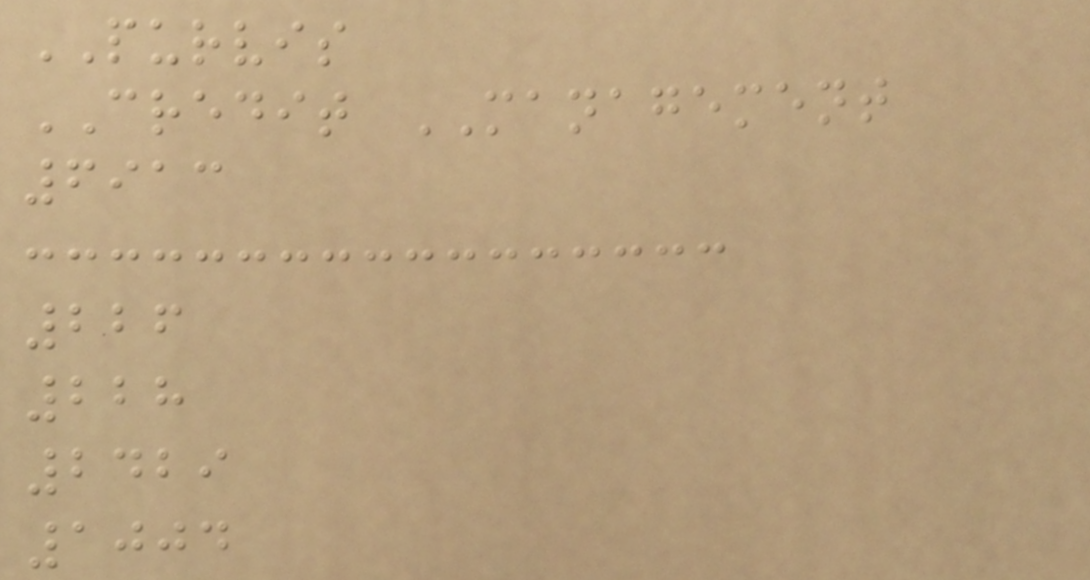PURVIS
CREDIT MANAGEMENT
6913
226
228
2429
1004
